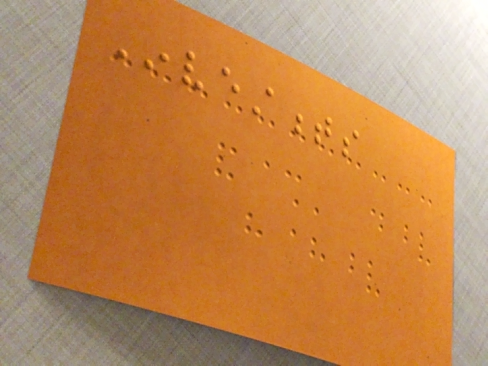Investments
